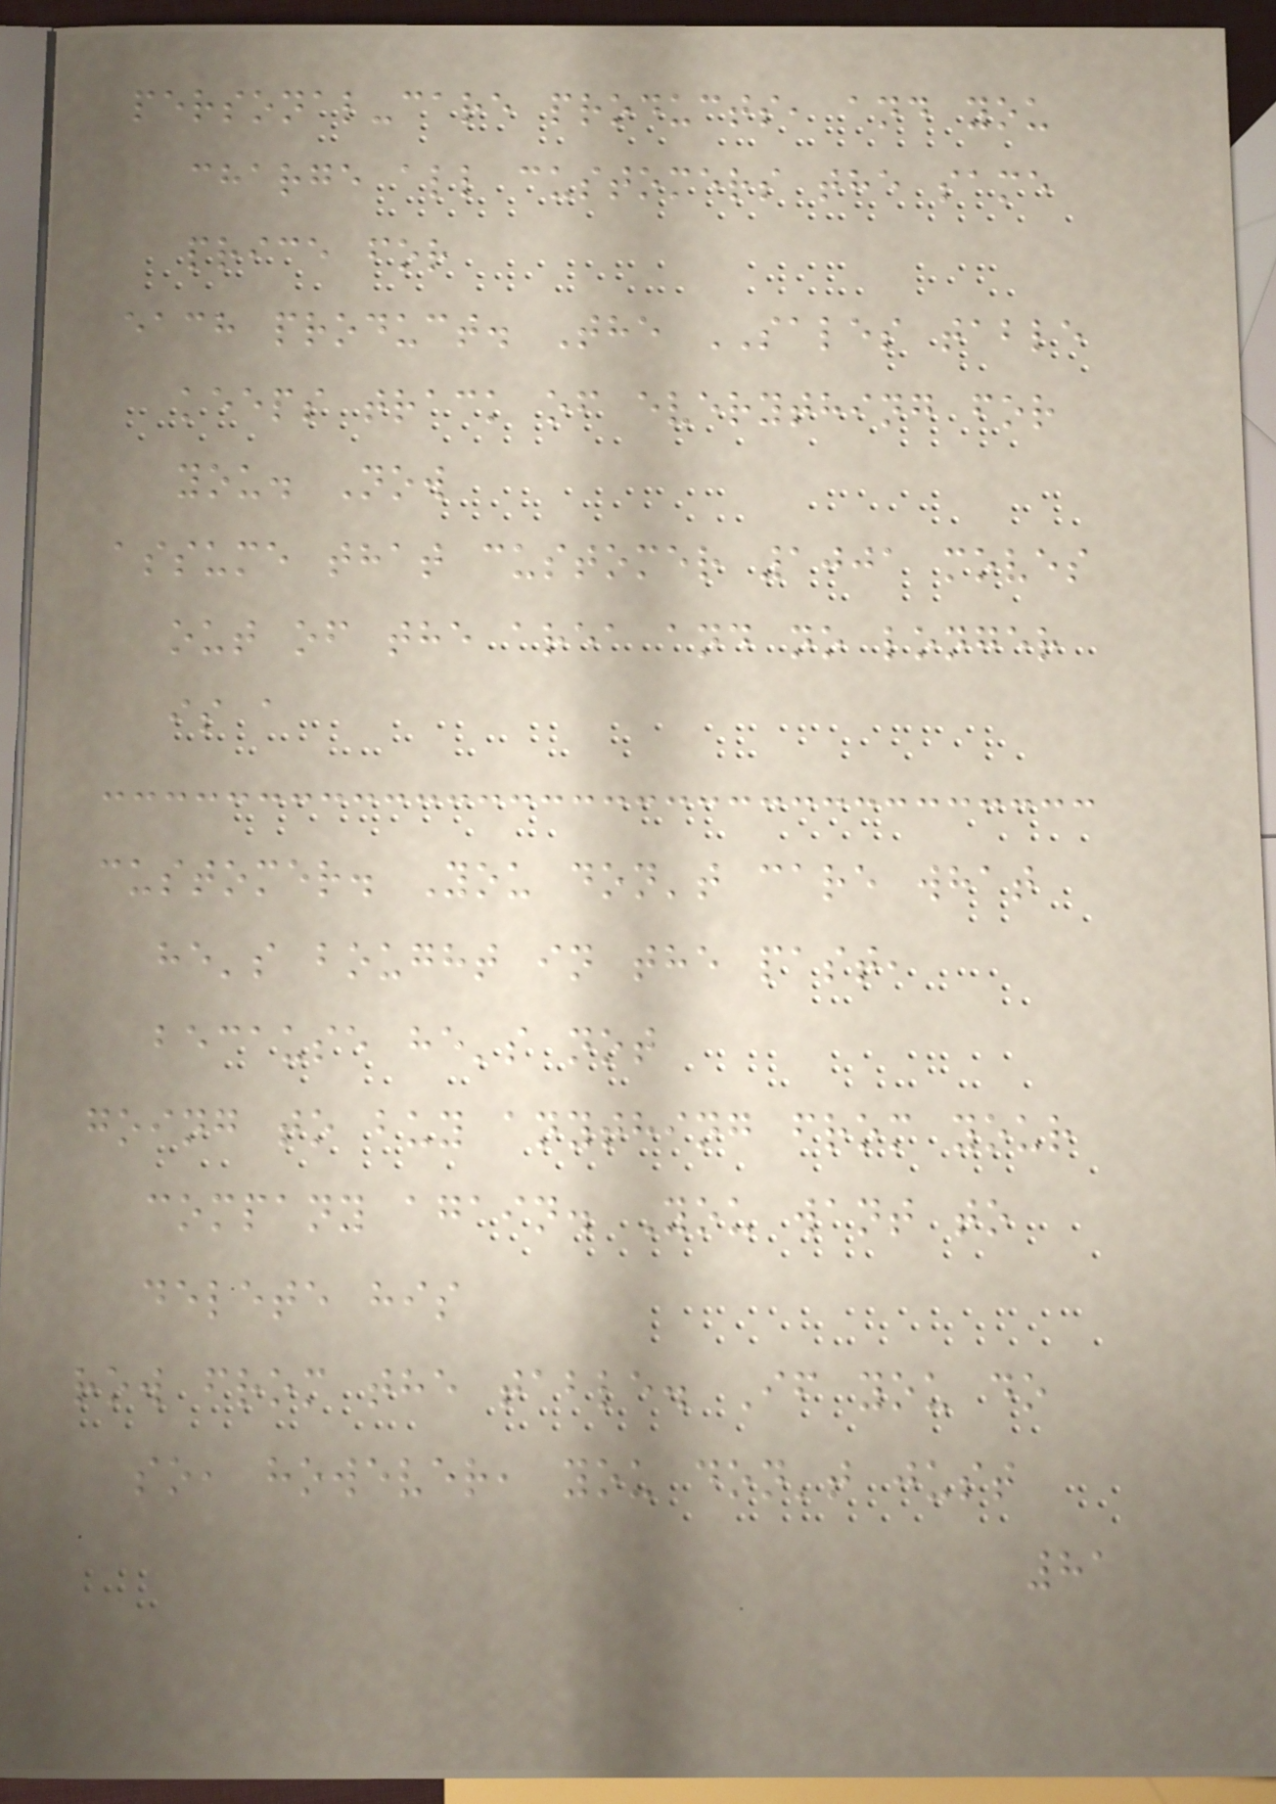personal-care products, and you
charge all customers the same
price for
each product. The SALES table
keeps track of everything for
you. Now
assume that customer 1001 moves
out of the area and no longer
is a
customer. You don't care what
he's bought in the past,
because he's not
going to buy anything from your
company again. You want to
delete his
row from the table. If you do
so, however, you don't just
81
